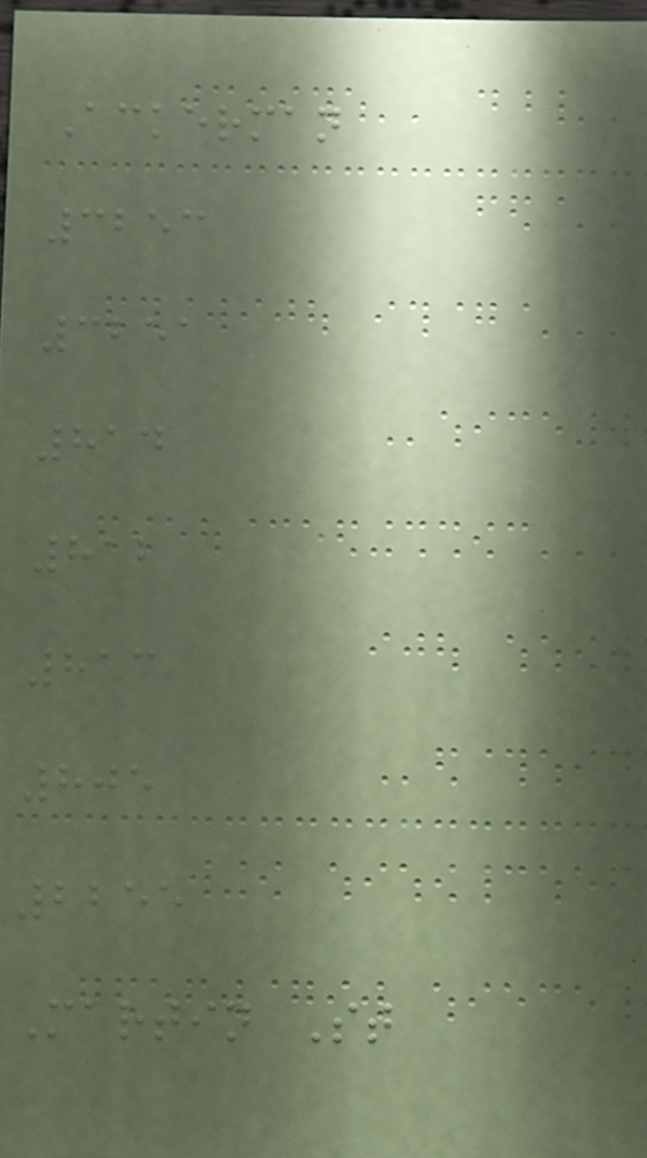Ackerman
3253
3251
814
812
813
805
2255
Martin St
